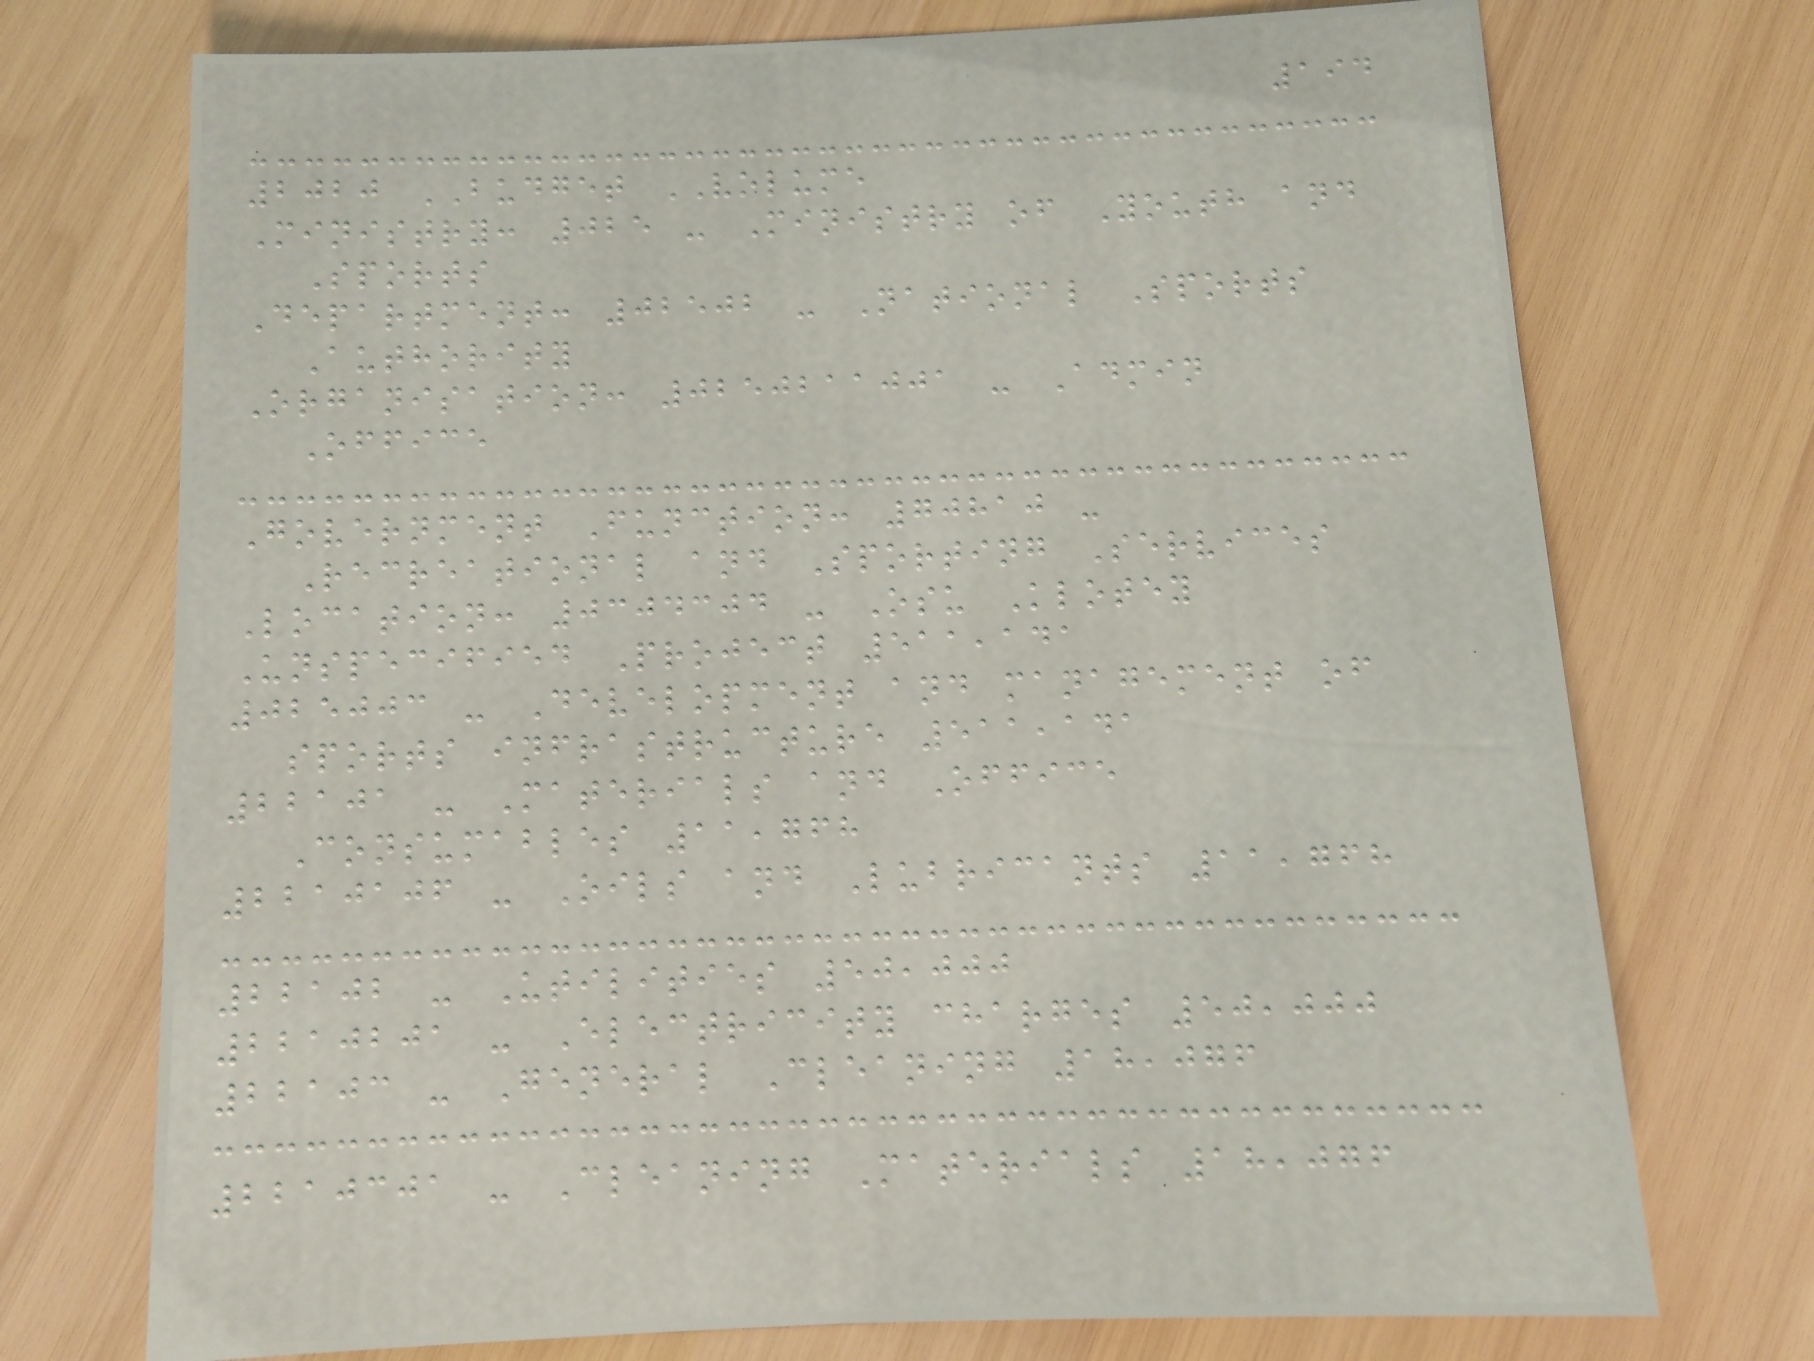194
2020 BUDGET VOLUME
Ministry: 025 - Ministry of Youth and
Sports
Department: 02502 - National Sports
Authority
Organisation: 0250211001 - Admin
Office
Government Function: 70810 -
Recreational and Sporting Services
Location: 0304304 - Osu Klotey
Unspecified Project 511,141
025003 - Development and management of
sports infrastructure 511,141
22101 - Materials and Office
Consumables 11,768
2210106 - Oils and Lubricants 11,768
22102 - Utilities 50,000
2210201 - Electricity charges 50,000
22103 - General Cleaning 18,076
2210301 - Cleaning Materials 18,076
